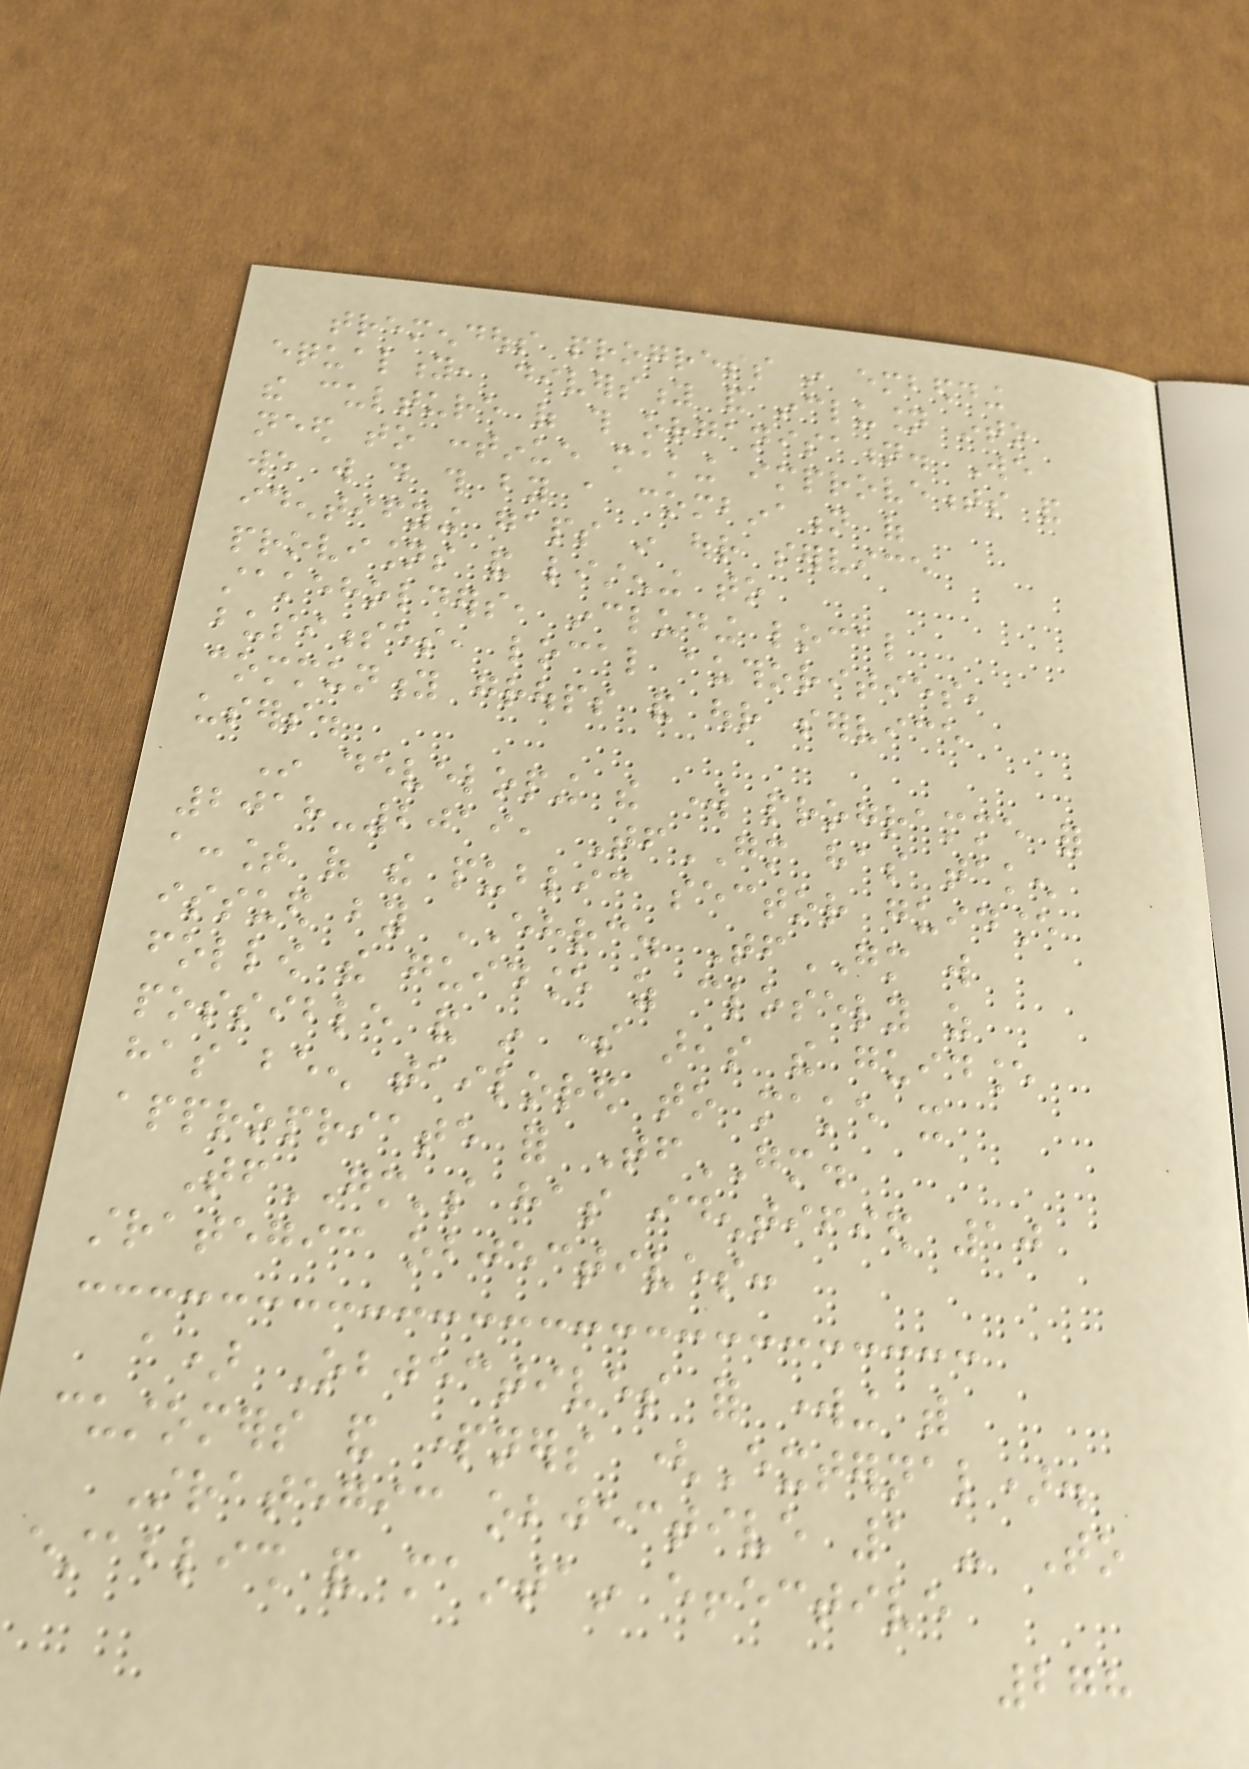tremendous progress in embedding
equality, diversity and inclusion into
the culture of this organisation. We
need to continue making improvements and
we will do this by a combination of
identifying gaps in our service
provisions and listening to
stakeholders, including local
businesses, local authorities,
community groups and our service
users.
In developing the work programme for
2018-2019, TfGM has taken
account of the public sector guidance
issued by EHRC. TfGM will
follow the guidance as closely as
possible and in some areas the guidance
has been tailored to make it
appropriate for TfGM.
TfGM's has identified 10
strategic objectives:
a) Objectives for working with
customers and partners (External).
Strategic objective 1 - To
establish and maintain effective
278
